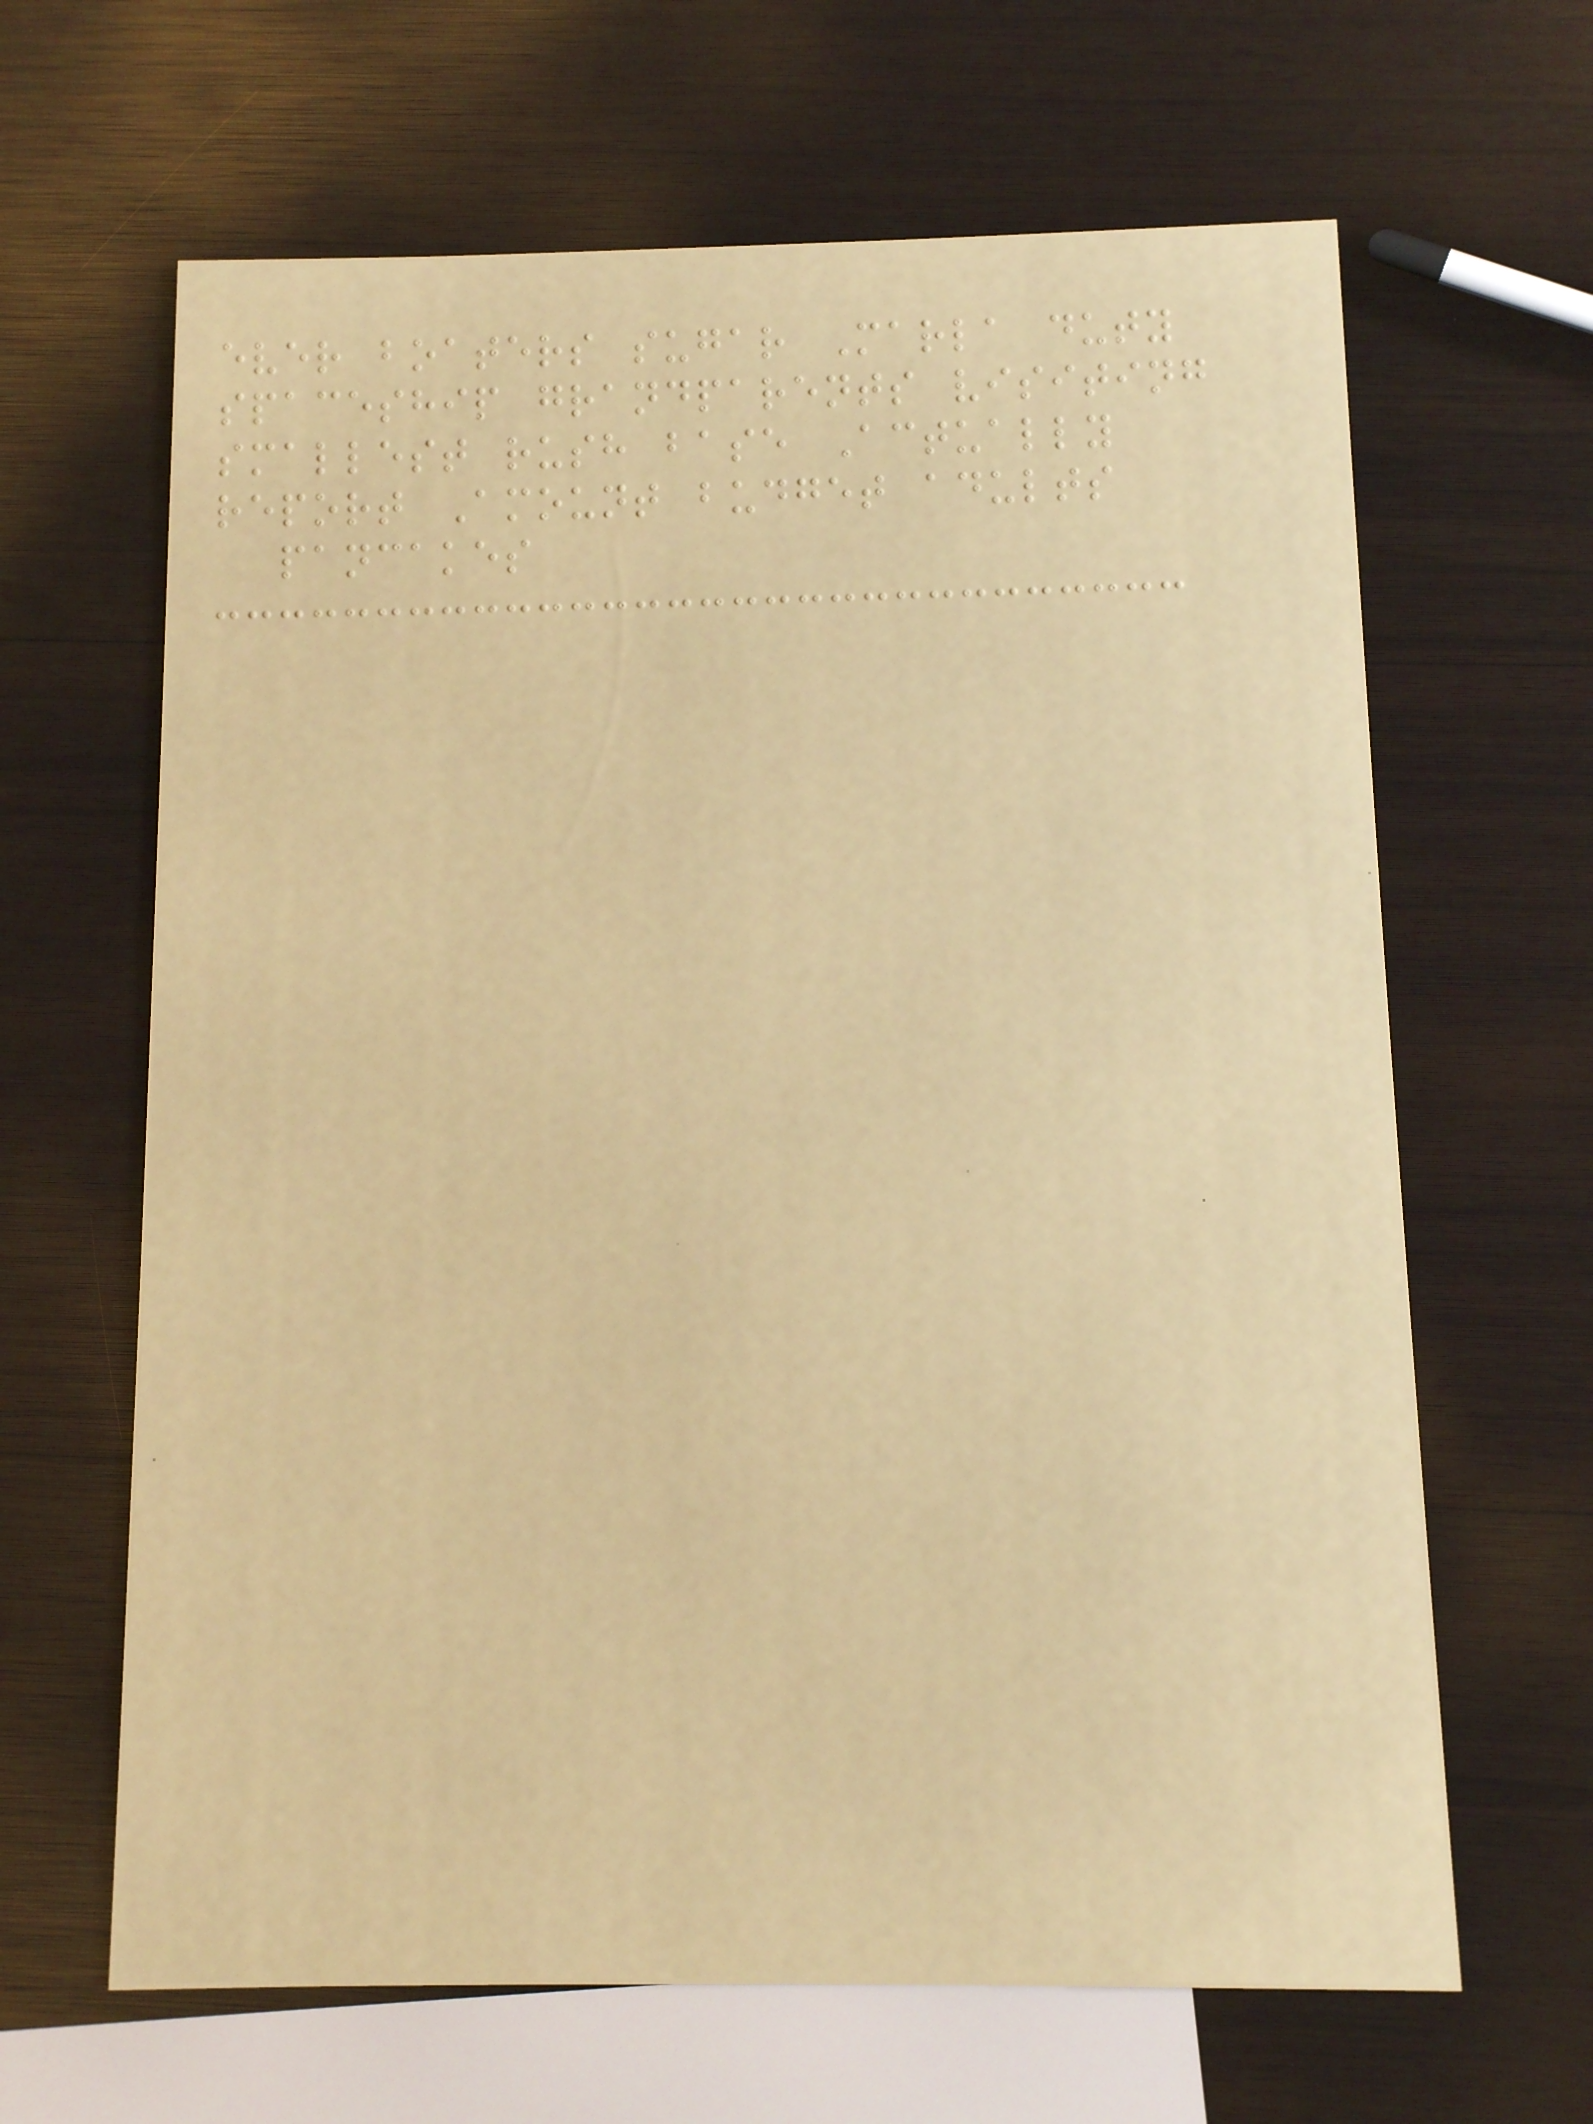ever boaters sugar Marla duty
spaceship grandparents visiting
smallest rush base Actually
report Amount budget adults
pancakes
